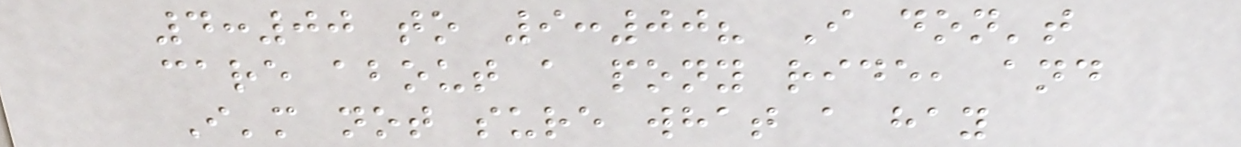4:00 to 9:00? I don't
care about a pony ride, and
I'm not sure what a hay
